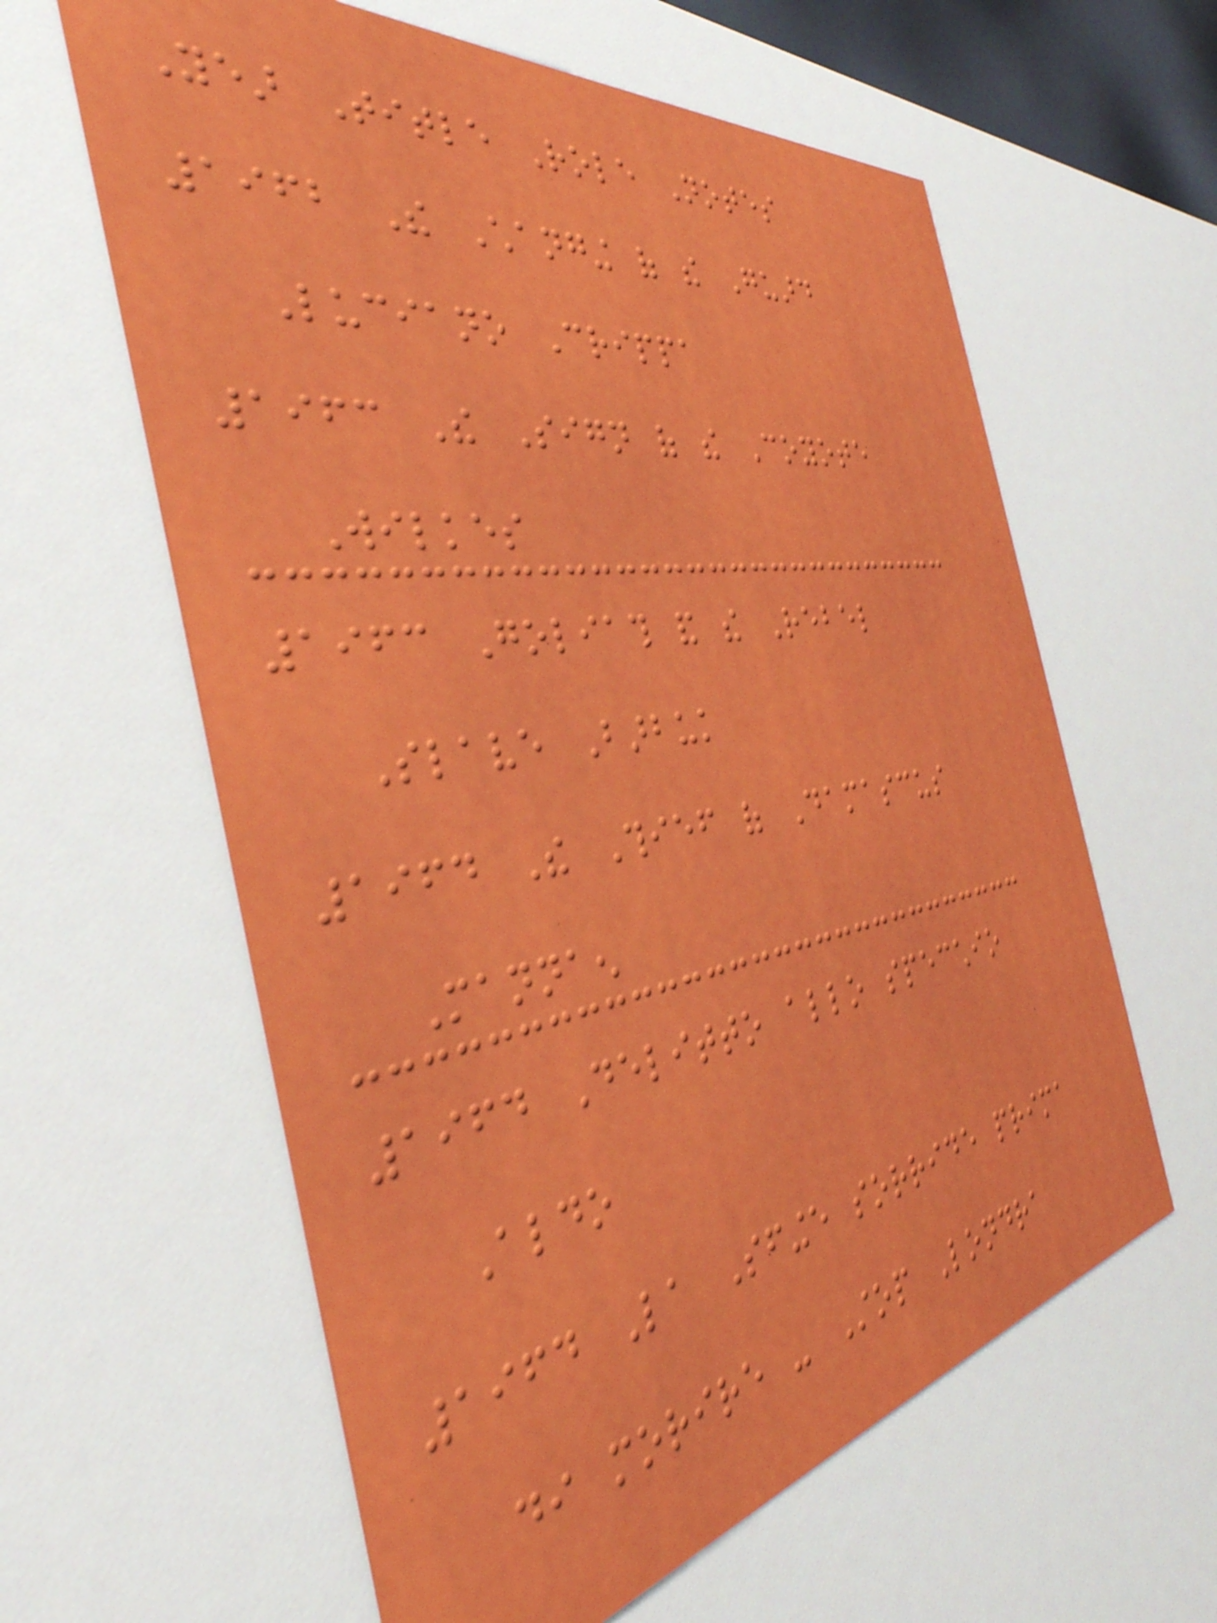Year Title Role Notes
1962 The Changing of the Guard
Luciano Crippa
1963 The Sign of the Coyote
Wilkes
1963 Goliath and the Rebel
Slave Barbuk
1964 The Thief of Damascus
Mannaen
1964 Delitto allo specchio
Aldo
1964 La Sfinge sorride prima
di morire - Stop Londra
